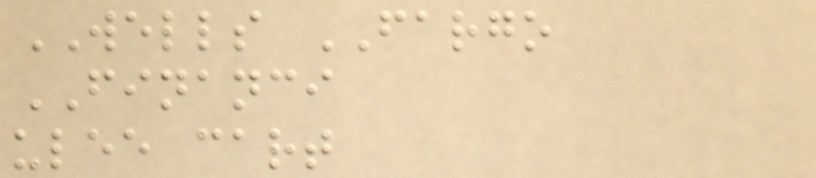WELLS FARGO
FINANCI
ulee cart
